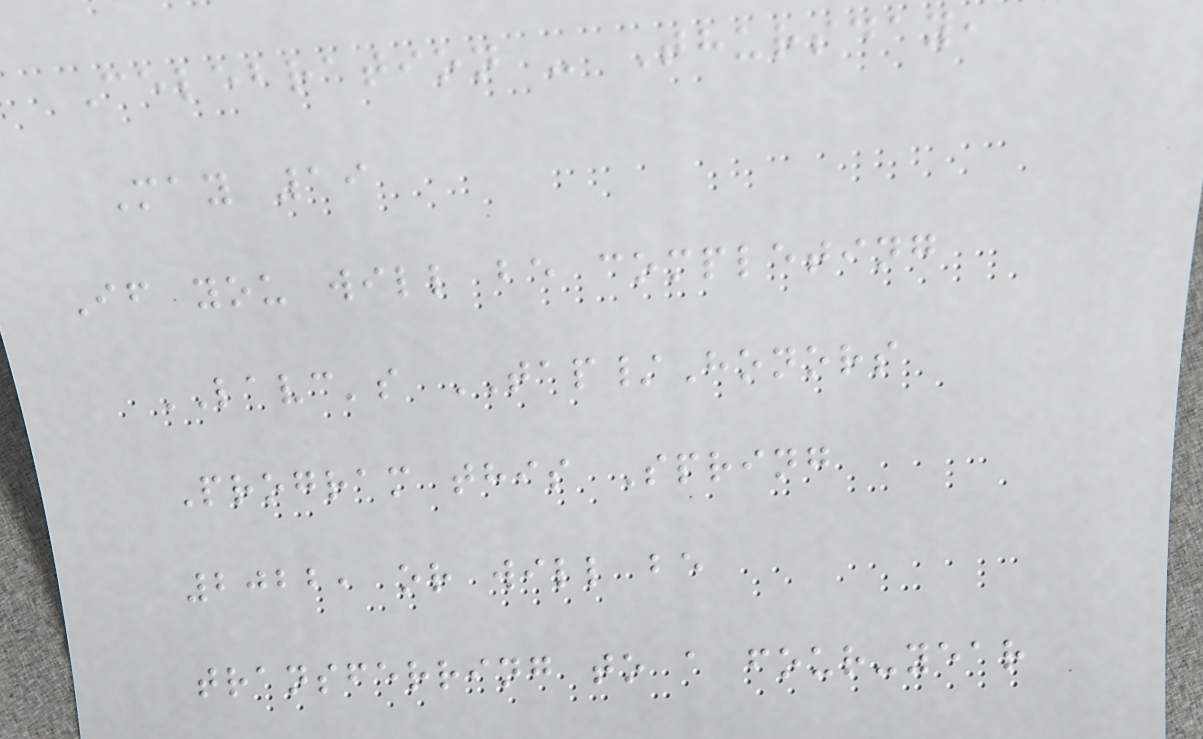Celebration - Thursday,
May 19
If you will be completing
LAVC's TAP/Honors
Program this Spring
2022, or will be
transferring to a four-year
